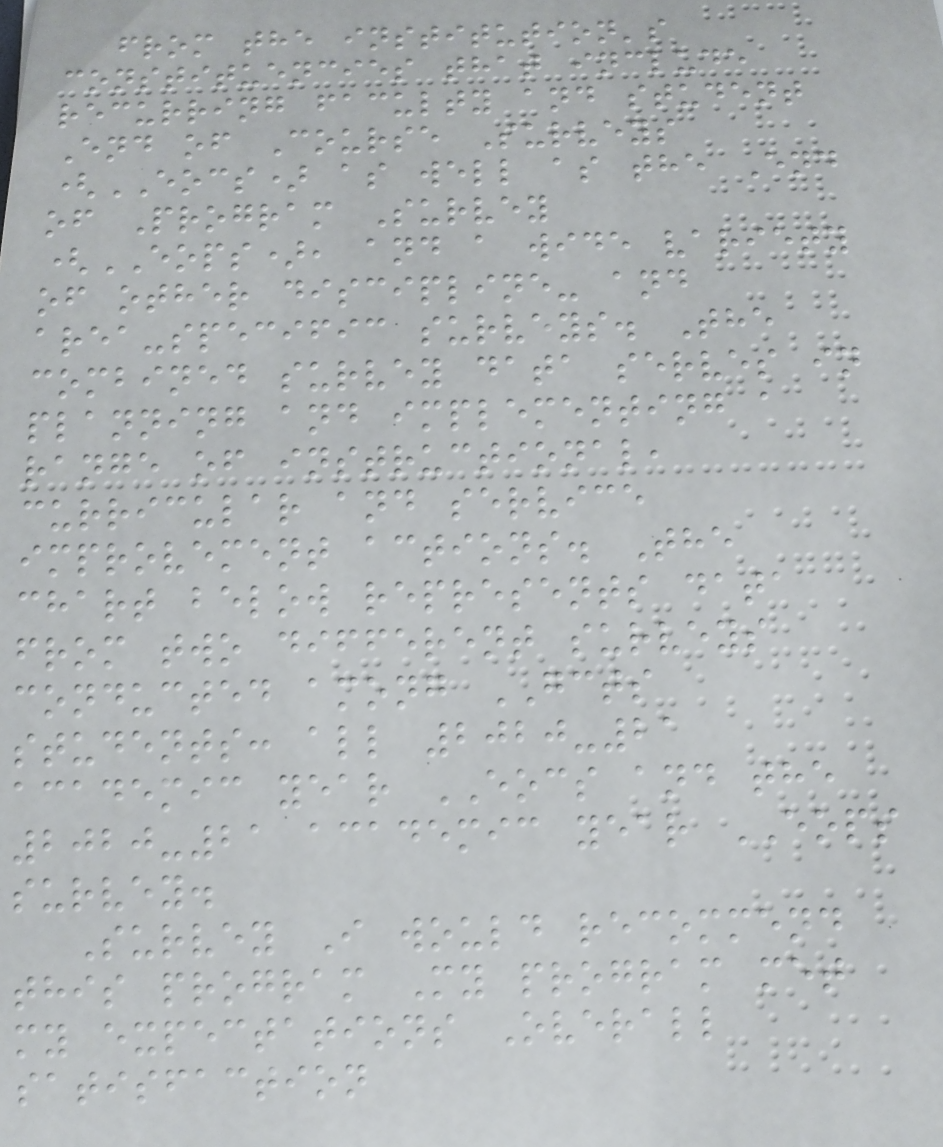from the institution's
constituencies that include
recurring faculty and student
End of Course Surveys
(EOCS) as well as the End
of Program Survey
(EOPS), and a wide variety
of other discipline- and
area-specific surveys. The
combined survey data serves in
planning and implementing a
range of instructional,
curricular and service
improvement actions. The
chart below represents data
from two different surveys
conducted among GCTS
students: all 2020-21
academic year EOCS and the
2020-21 academic year EOPS
survey.
Survey I would recommend
this program My program met
my expectations Overall
satisfaction
